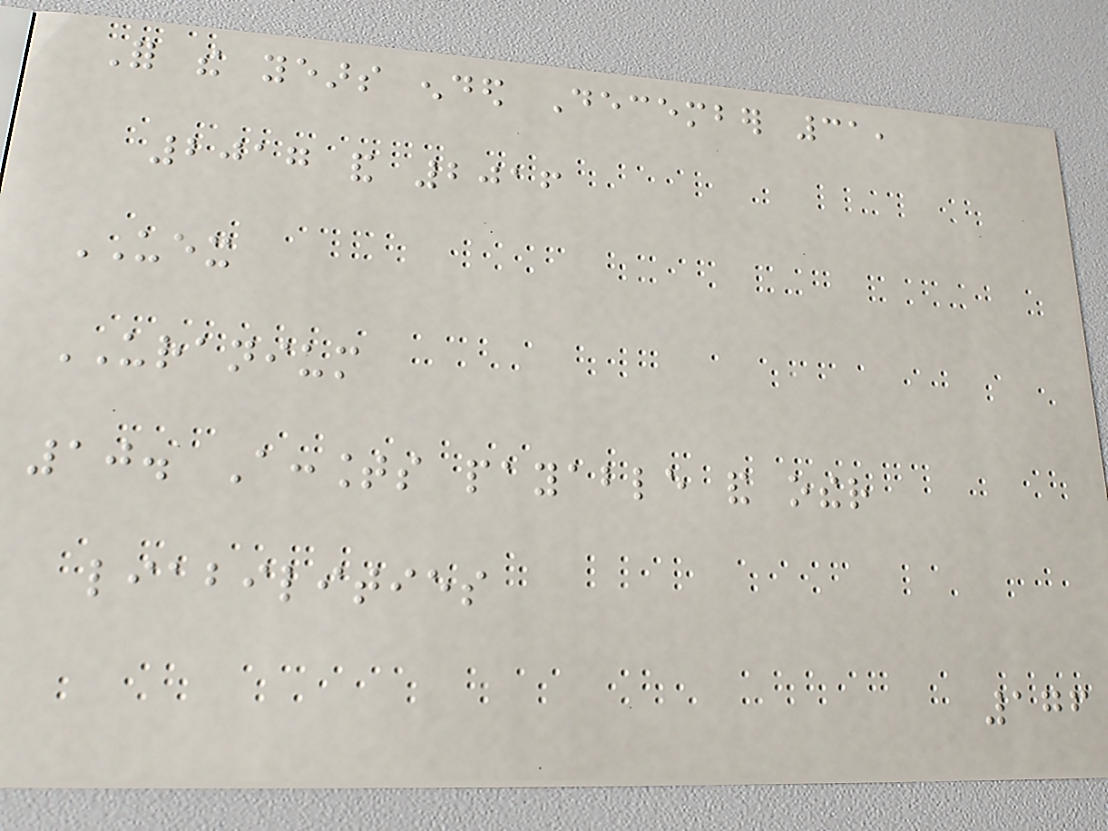For the years ended December 31,
2017 and 2016
UEX
URANIUM
10. Accounts payable and other
liabilities
176
